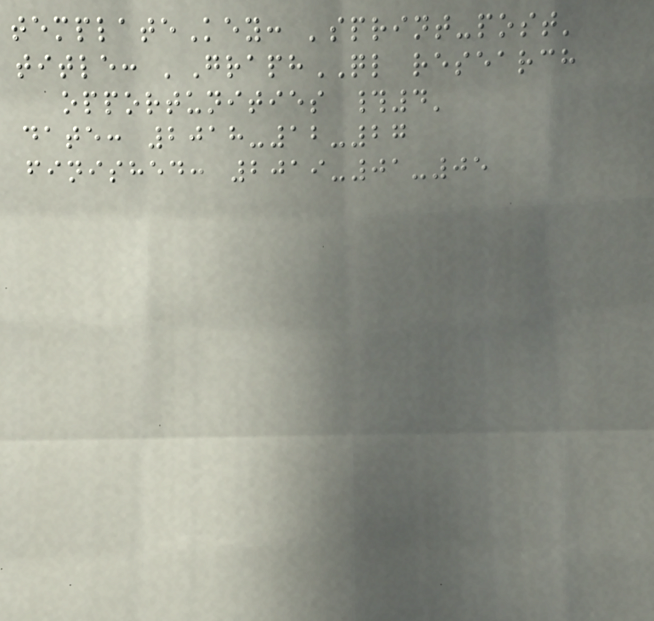templateKey: 'sprint-post'
title: 'GraphQL research
opportunities #4'
date: 2018-12-27
finished: 2019-01-05
